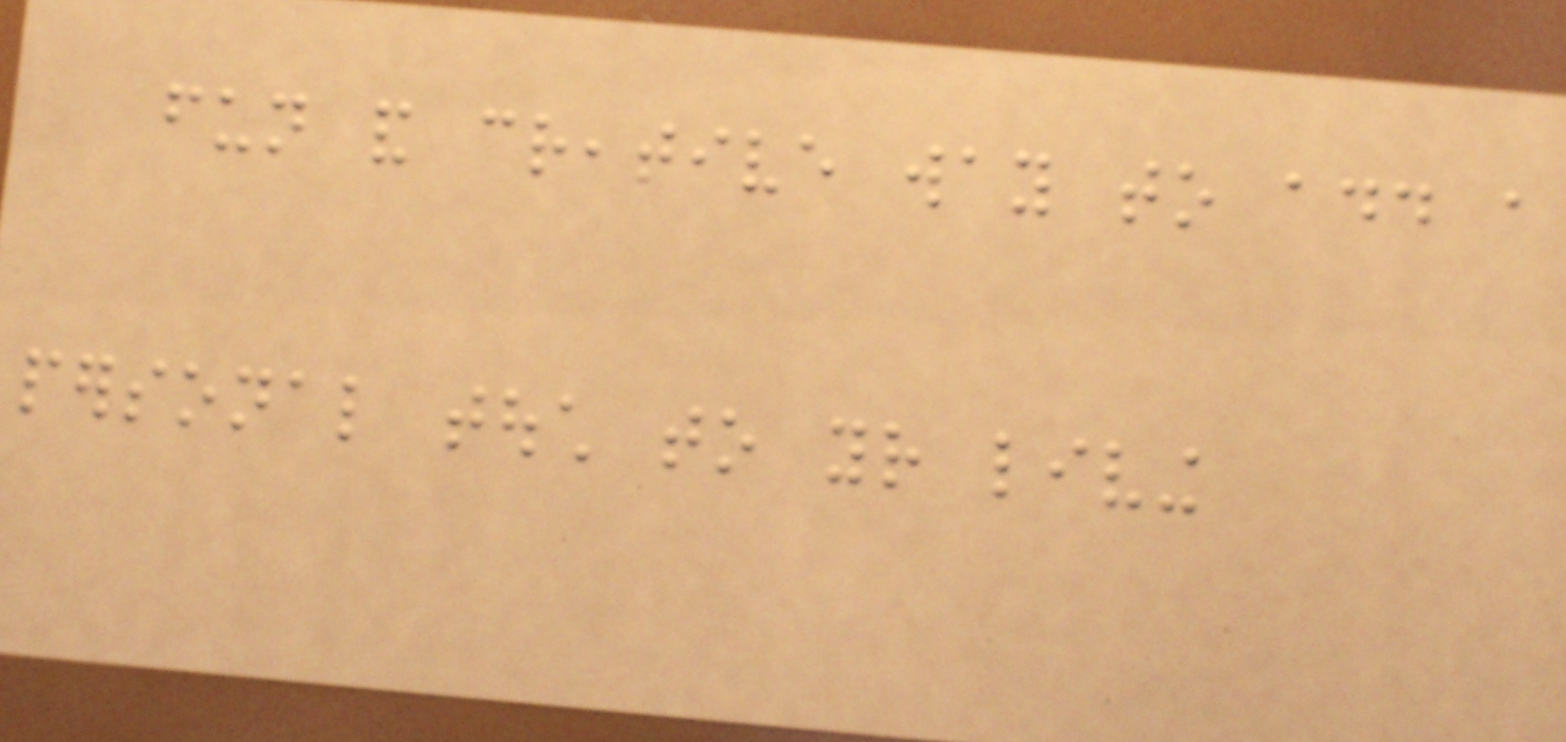fun and creative way to add a
personal touch to your living
